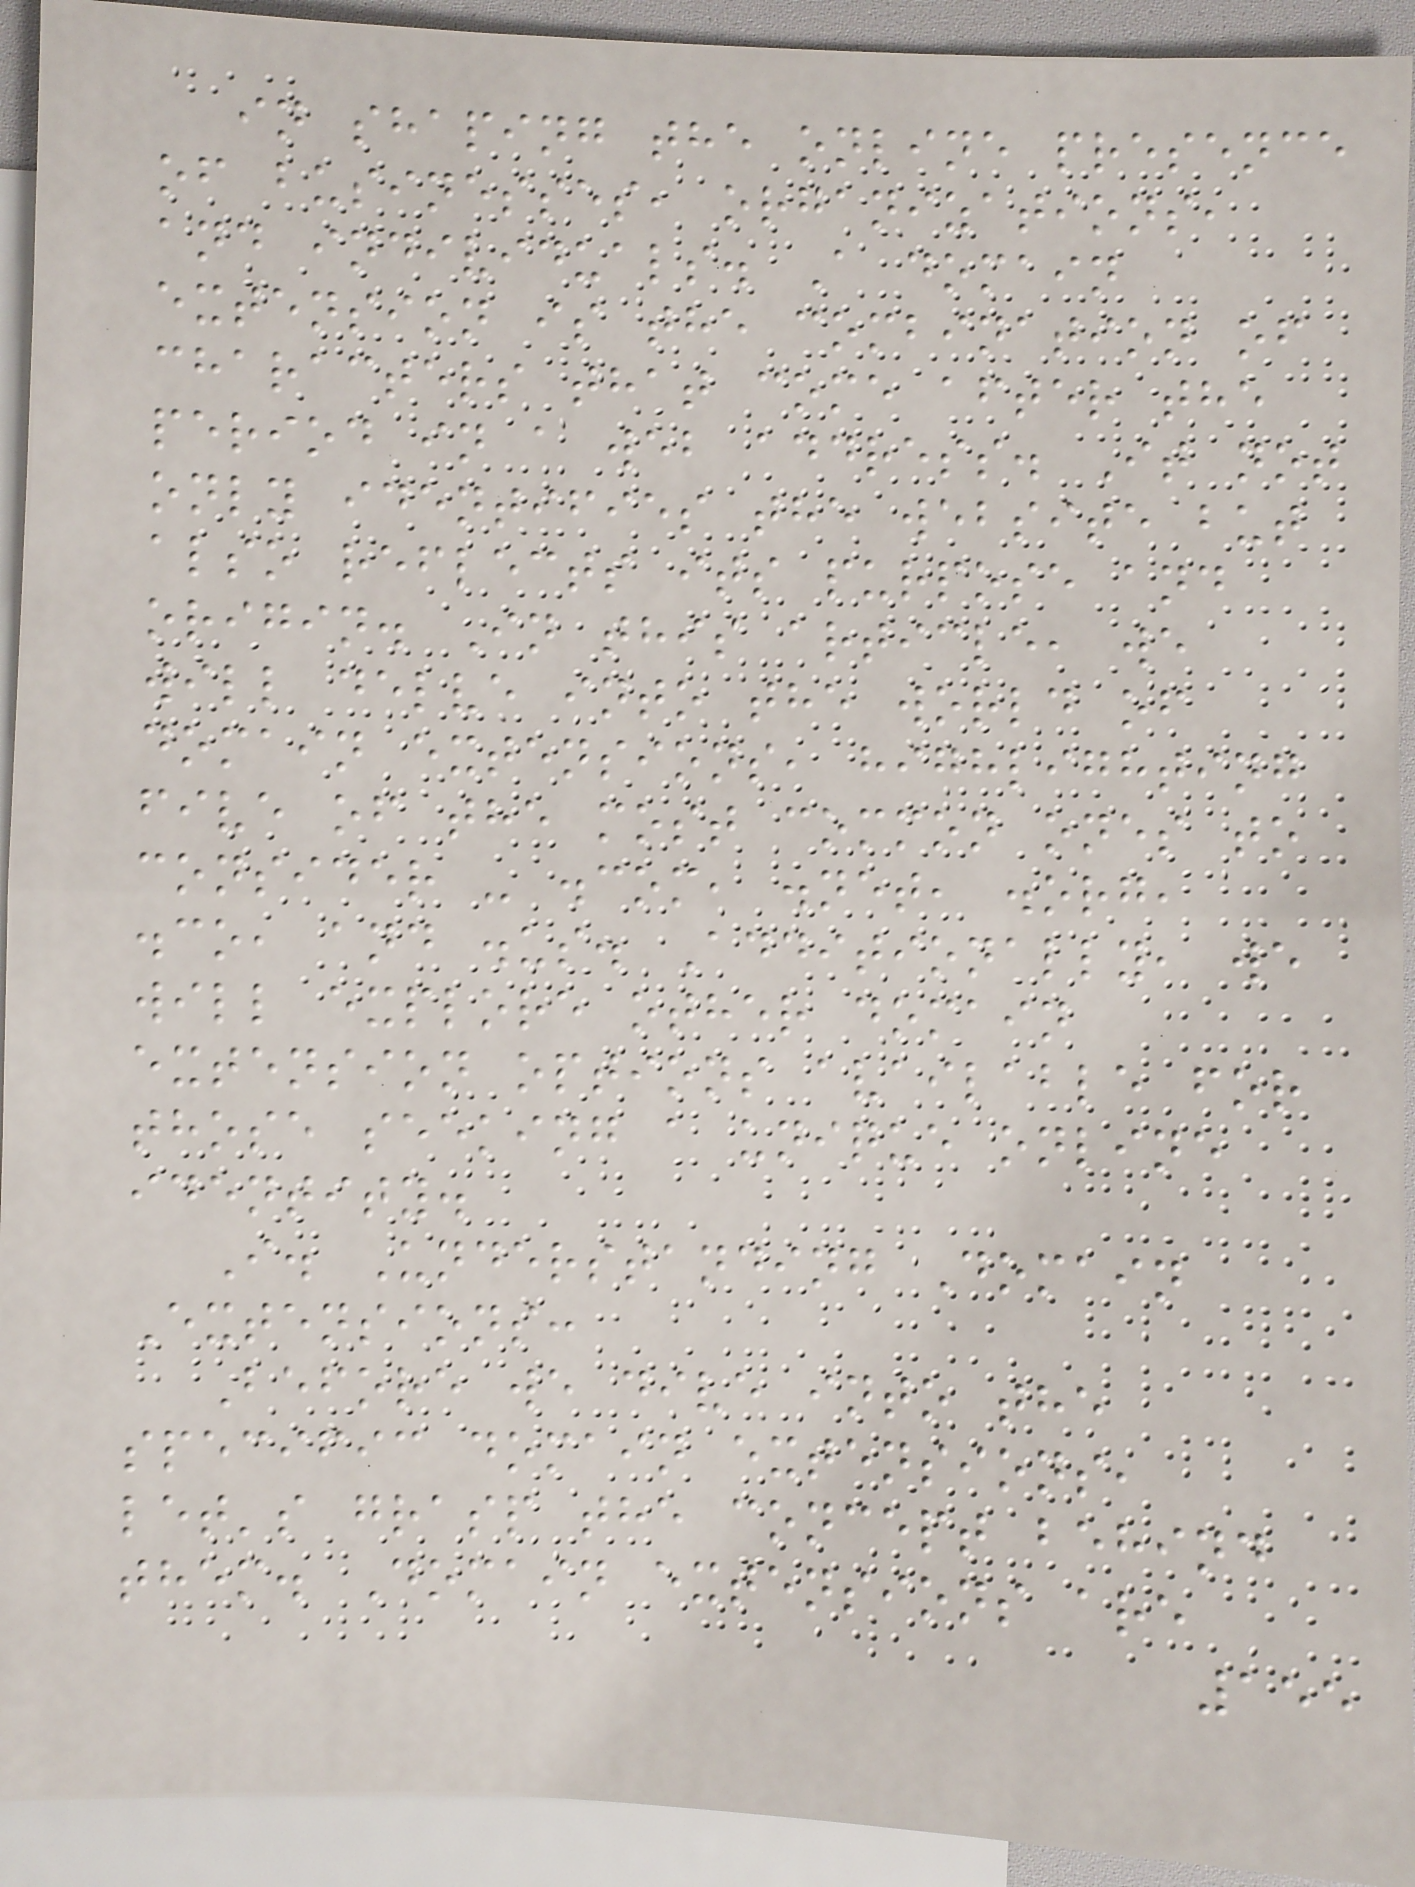in shaping the online presence
of businesses, organizations,
and individuals. A domain
extension is the combination of
characters that come after the
period in a web address. It not
only identifies the website but
also reflects its purpose and
origin. In this article, we
will delve into the world of
domain extensions, highlighting
five of the most common ones to
consider - .com, .net, .org,
.co, and .us. Additionally, we
will explore other domain
extension options available for
those seeking a unique online
identity.
I. Understanding Domain
Extensions:
Before we dive into the
specific domain extensions,
let's grasp the concept behind
them. Domain extensions are
155
